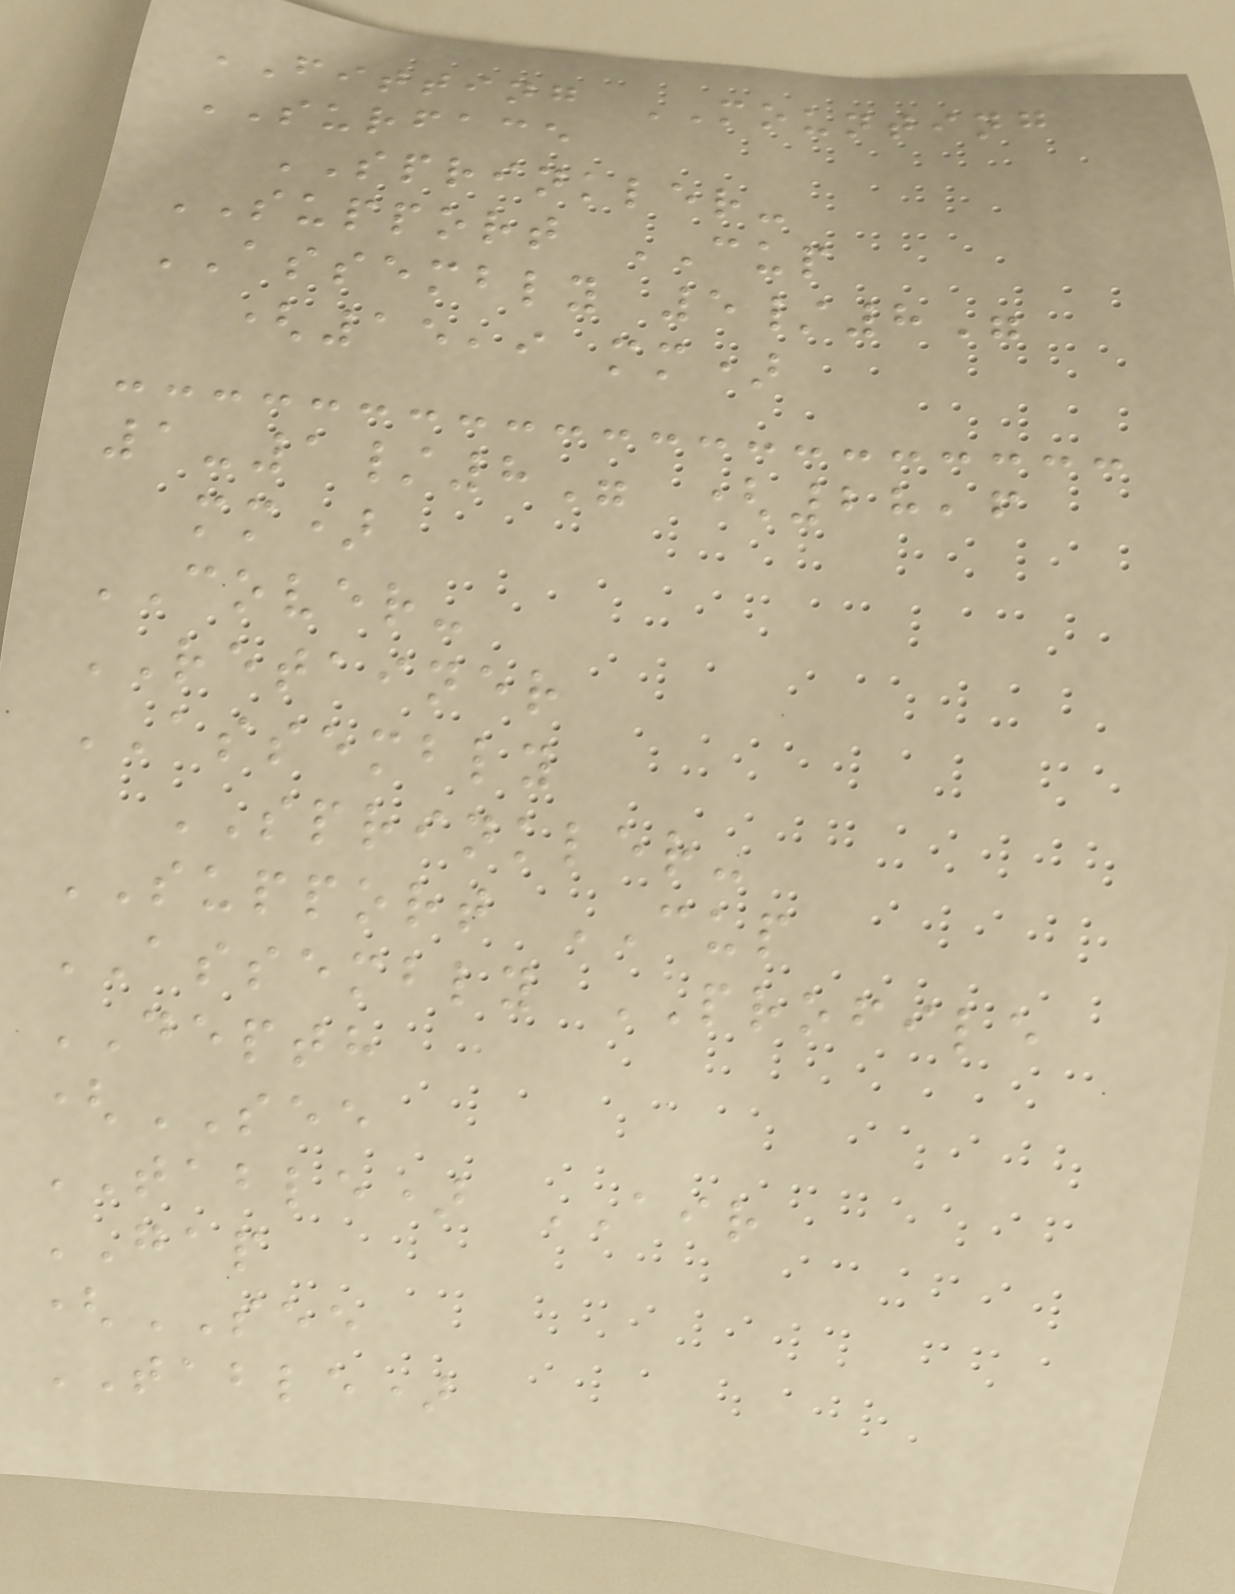FITTING MOUNTING
SURFACE
SPRINKLER-
SUPPORT CUP
ASSEMBLY 5/8"
(15,9 mm)
1-1/8" (28,6
mm)
COVER-
RETAINER
ASSEMBLY
SPRINKLER-
SUPPORT CUP
ASSEMBLY PROFILE
DEPTH
(SEE
TABLE) AIR
GAP
(SEE
TABLE)
